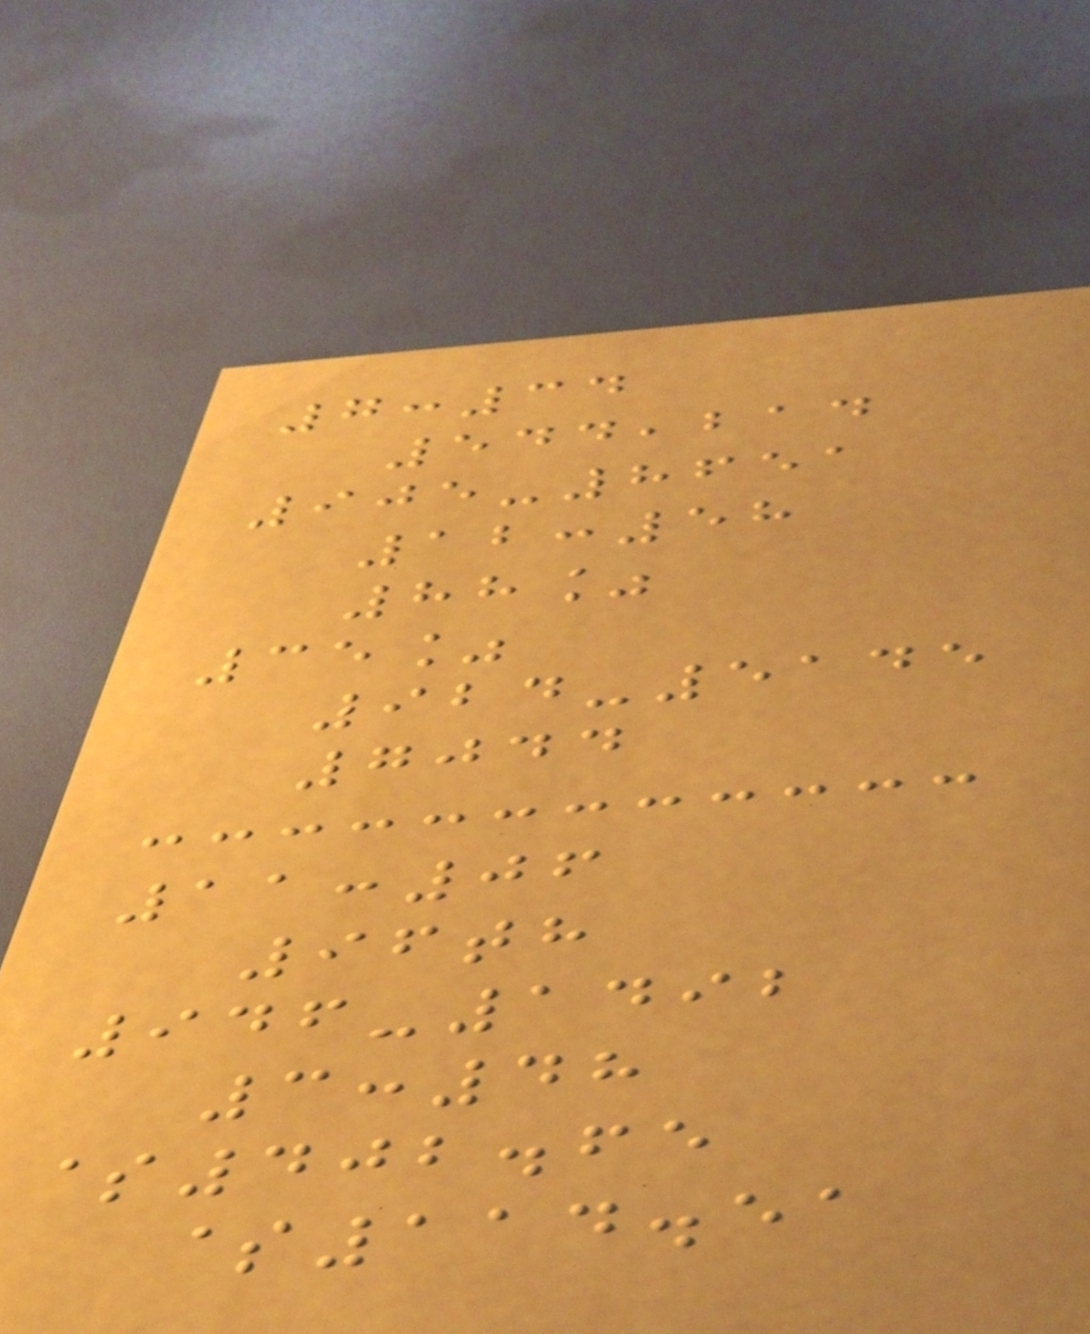7:34
544,214
905-8651
12:58
88%
35%
924-5145
7044
11:06
96th
946-1492
3:48
$402.65
$114.51
